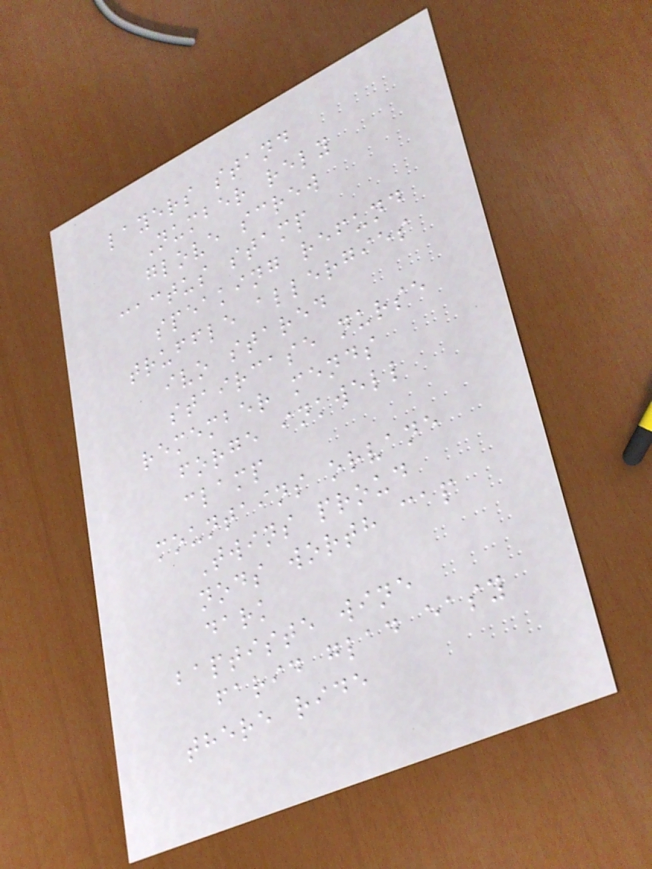layers stand
Number rely
glove screw
cactus stamp
speaking refund
truffle allergies
ivo stared
staircase nurse
remember mends
forge inkwell
clamp
mountains orvane
Twins proud
nods worth cap
dark
baptiste wine
farid glad easy
there ride
